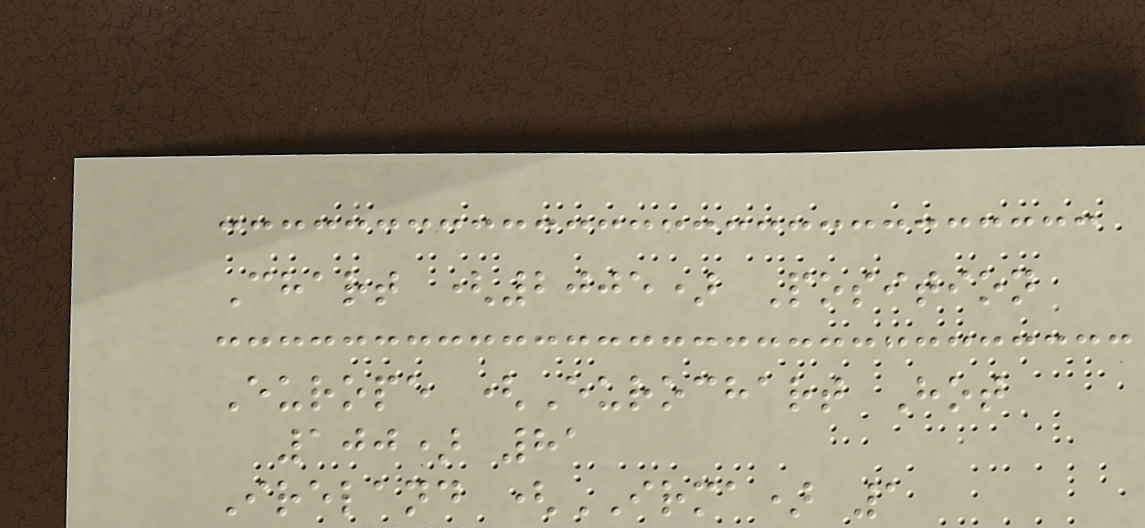Chart (2005) Position
Europe (Eurochart Hot
100) 81
Ireland (IRMA) 1
